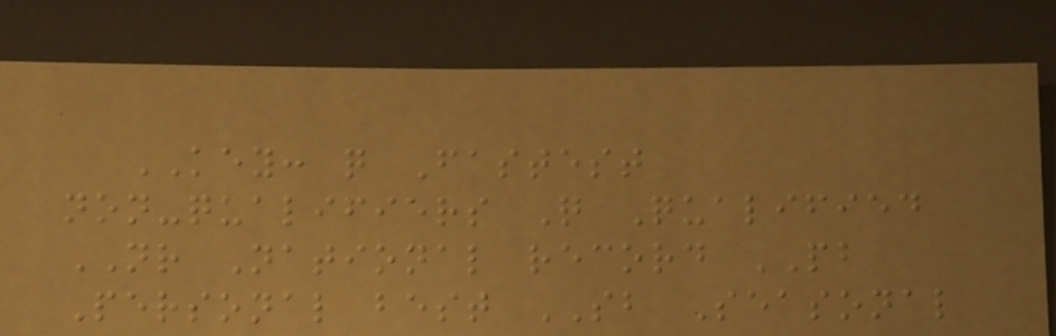KEY: q Fastest
non-qualifiers Q Qualified
NR National record PB
Personal best SB Seasonal
